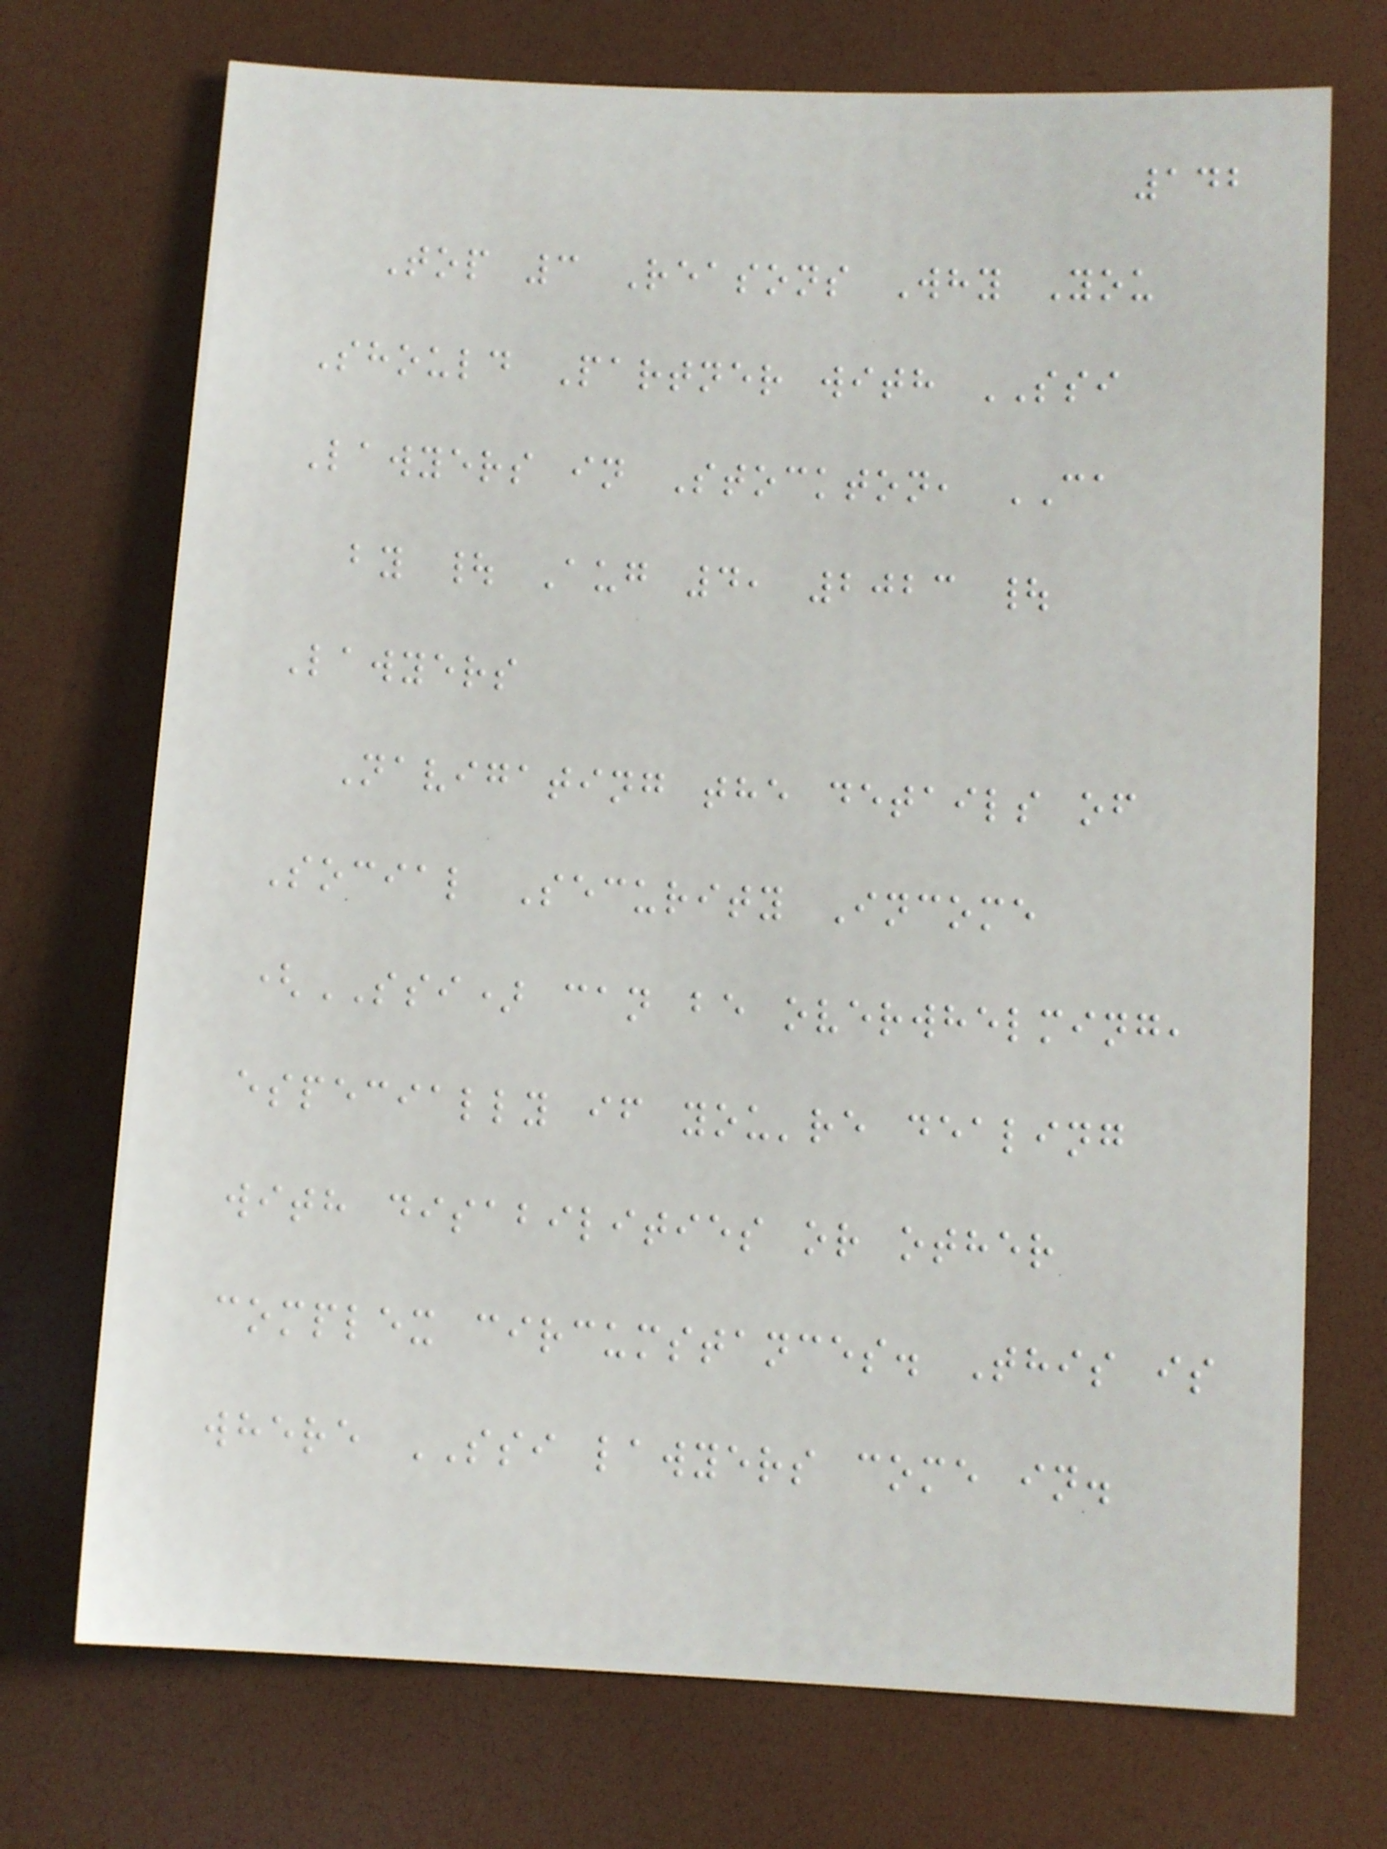142
Top 3 Reasons Why You
Should Partner with SSI
Lawyers in Stockton, CA
by | Aug 4, 2023 |
Lawyers
Navigating the details of
Social Security Income
(SSI) can be overwhelming,
especially if you're dealing
with disabilities or other
complex circumstances. This is
where SSI lawyers come in.
